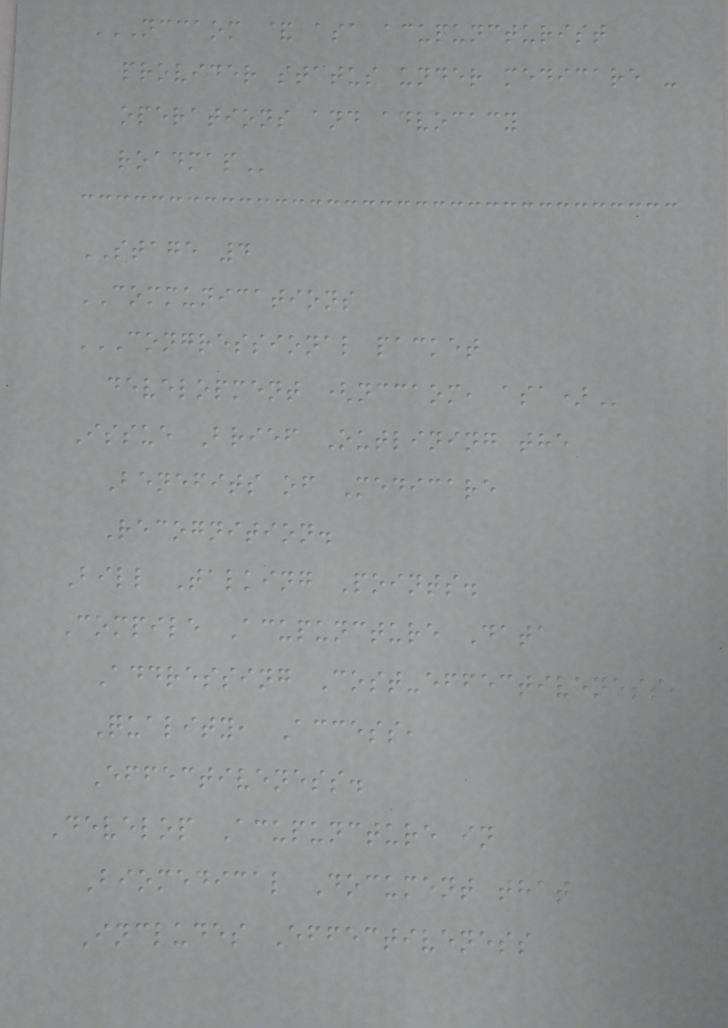NCCAOM & ASA ACUPUNCTURIST
PROVIDER STATUS UNDER MEDICARE -
OPERATIONS AND ADVOCACY
ROADMAP
STAGE 4
COMMUNICATIONS
CONGRESSIONAL PACKET
DEVELOPMENT (NCCAOM, ASA)
Issue Brief Outlining the
Benefits of Medicare
Recognition.
Bill Talking Points.
Compile Acupuncture Data
Addressing Cost-effectiveness,
Quality, Access,
Effectiveness.
Develop Acupuncture in
Biomedical Document that
Includes Effectiveness
